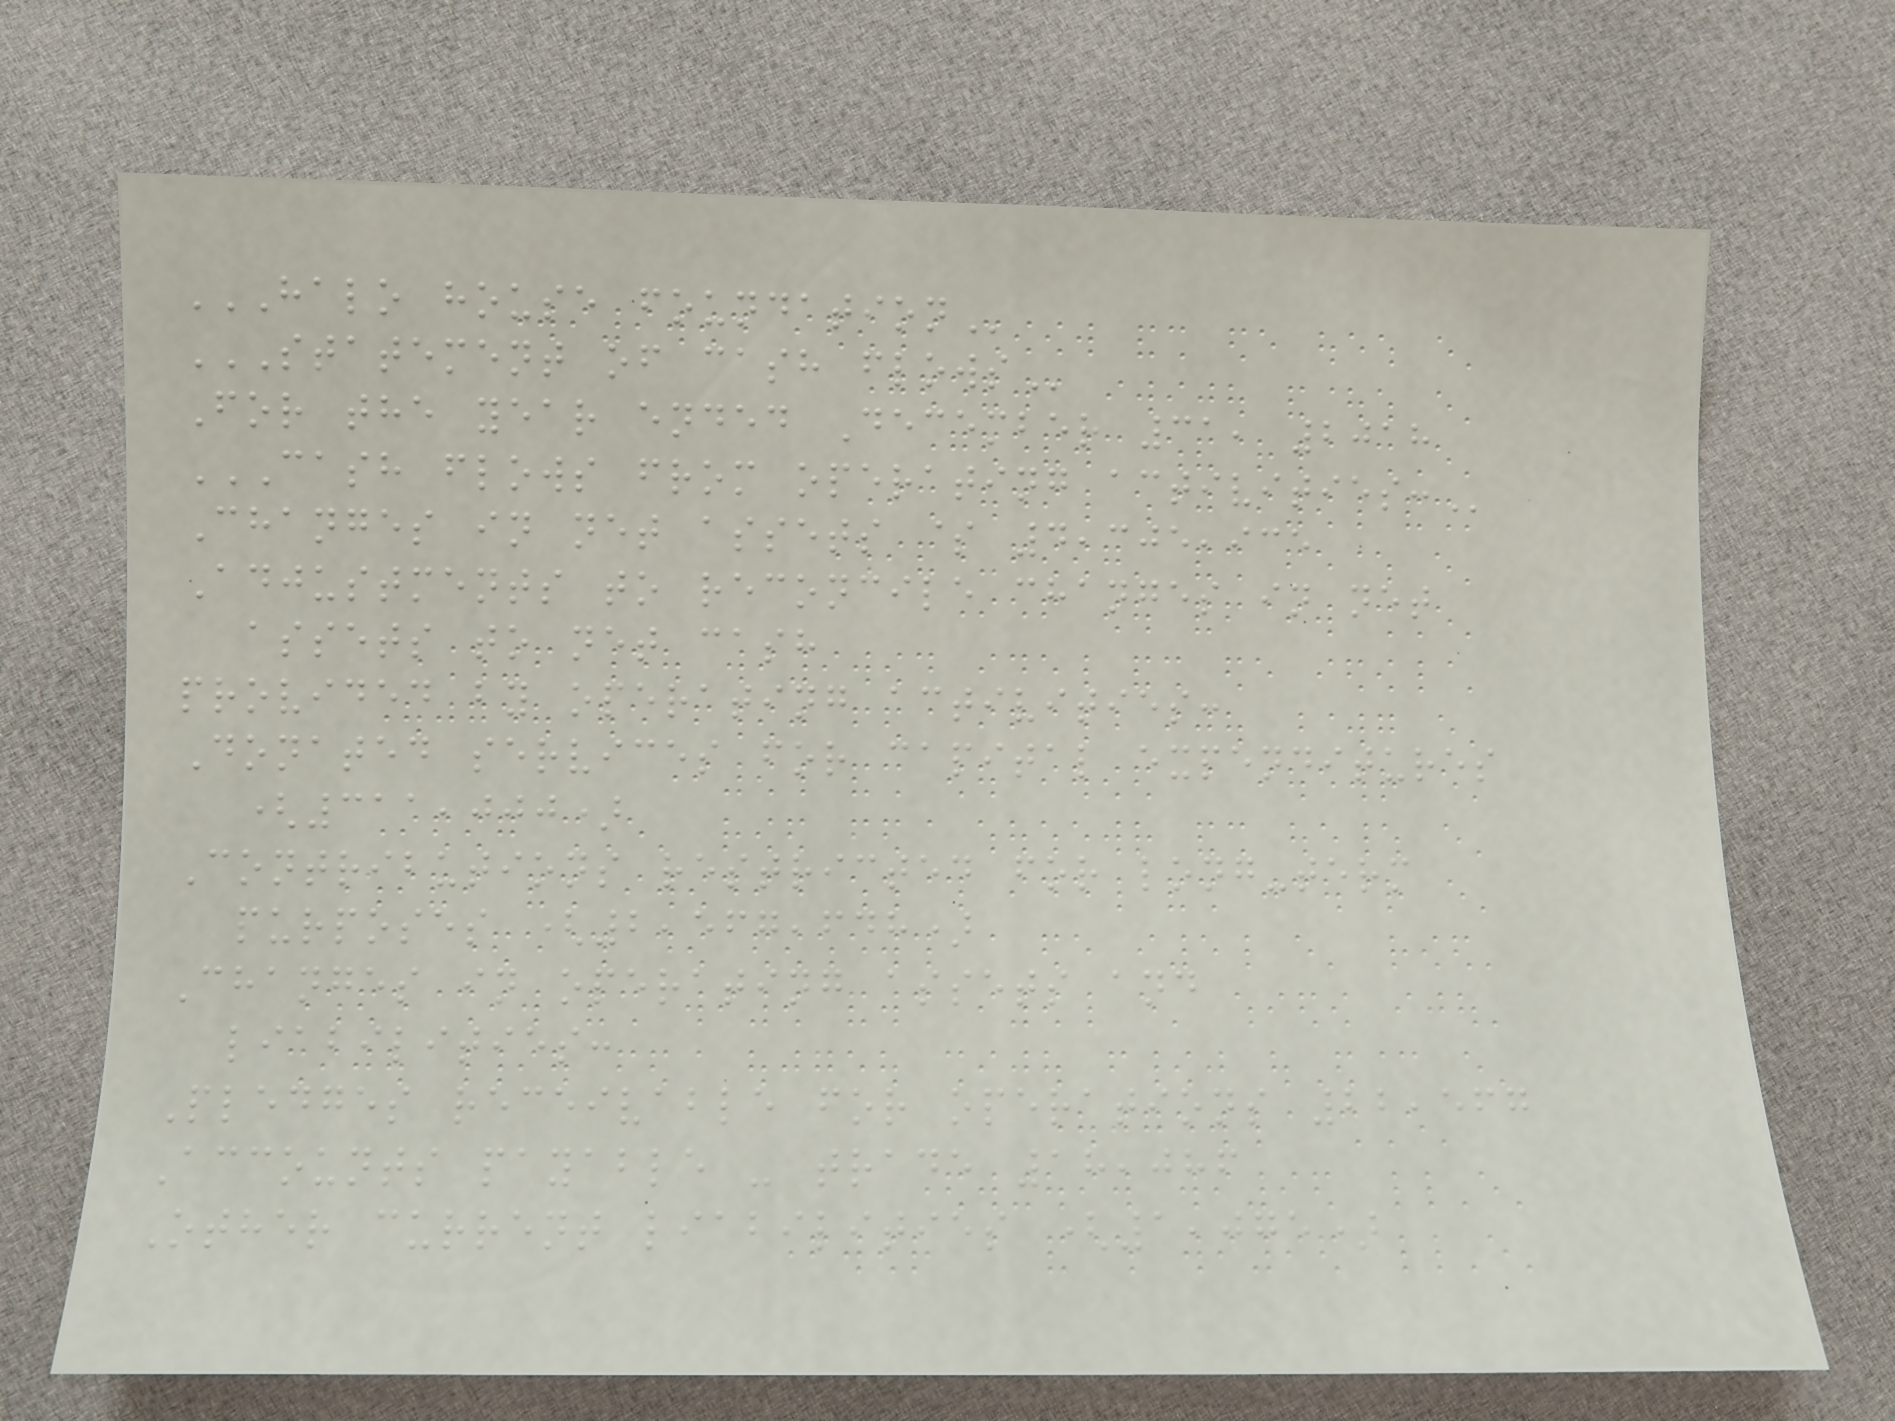HALO HOUSE FOUNDATION
STATEMENT OF CASH FLOWS
For the year ended December 31, 2018
CASH FLOWS FROM OPERATING ACTIVITIES:
Changes in net assets $ 4,305,935
Adjustments to reconcile changes in net
assets to net cash
provided by operating activities:
Donated services for capital expenditures
(311,000)
Contributions restricted for long-term
purposes (2,567,648)
Changes in operating assets and
liabilities:
Pledges receivable for operations 22,567
Accounts payable - trade 18,086
Other current liabilities (1,075)
